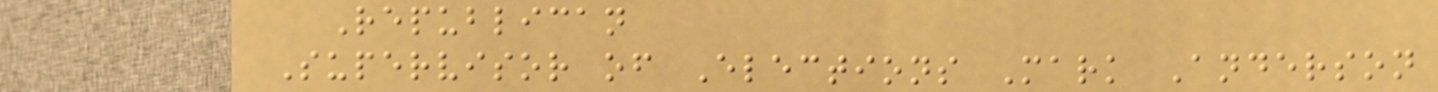Republican
Supervisor of Elections Mark Anderson
